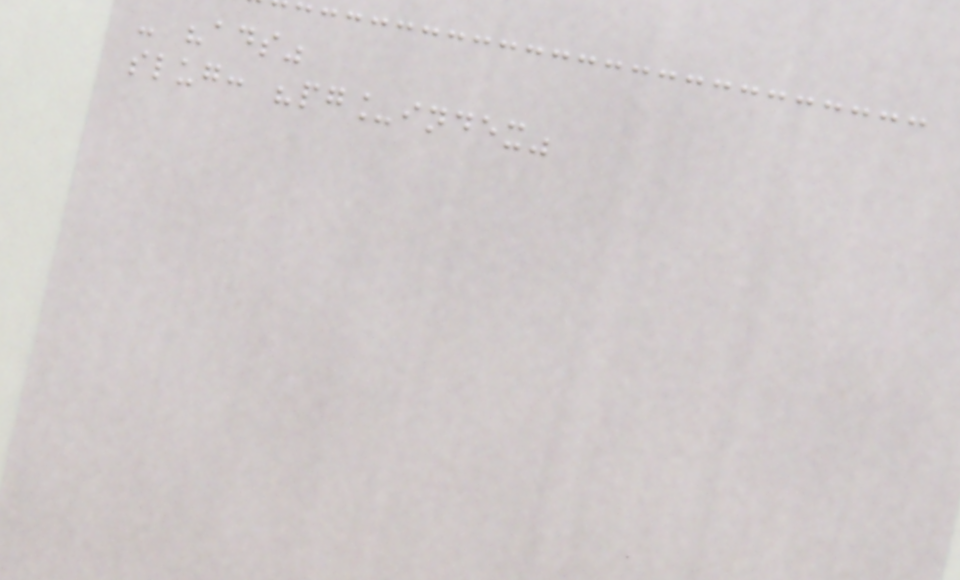- "ads"
slug: "pg_index"
